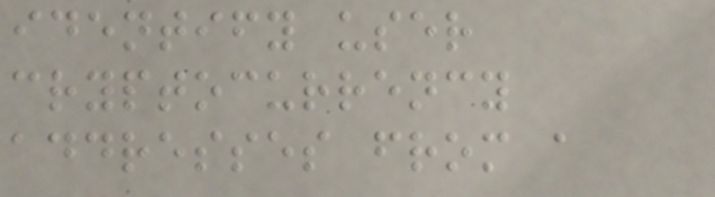identify user
cryptocurrency
addresses from a
